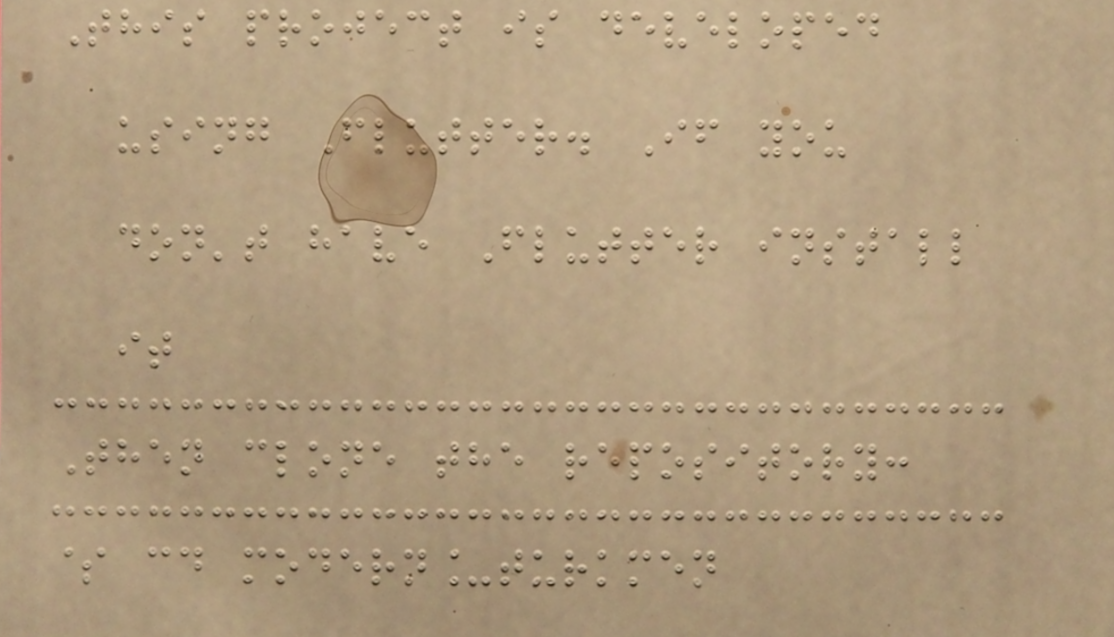This project is developed
using Flutter. If you
don't have Flutter install
it
Then clone the repository:
$ cd modern_turkmen
